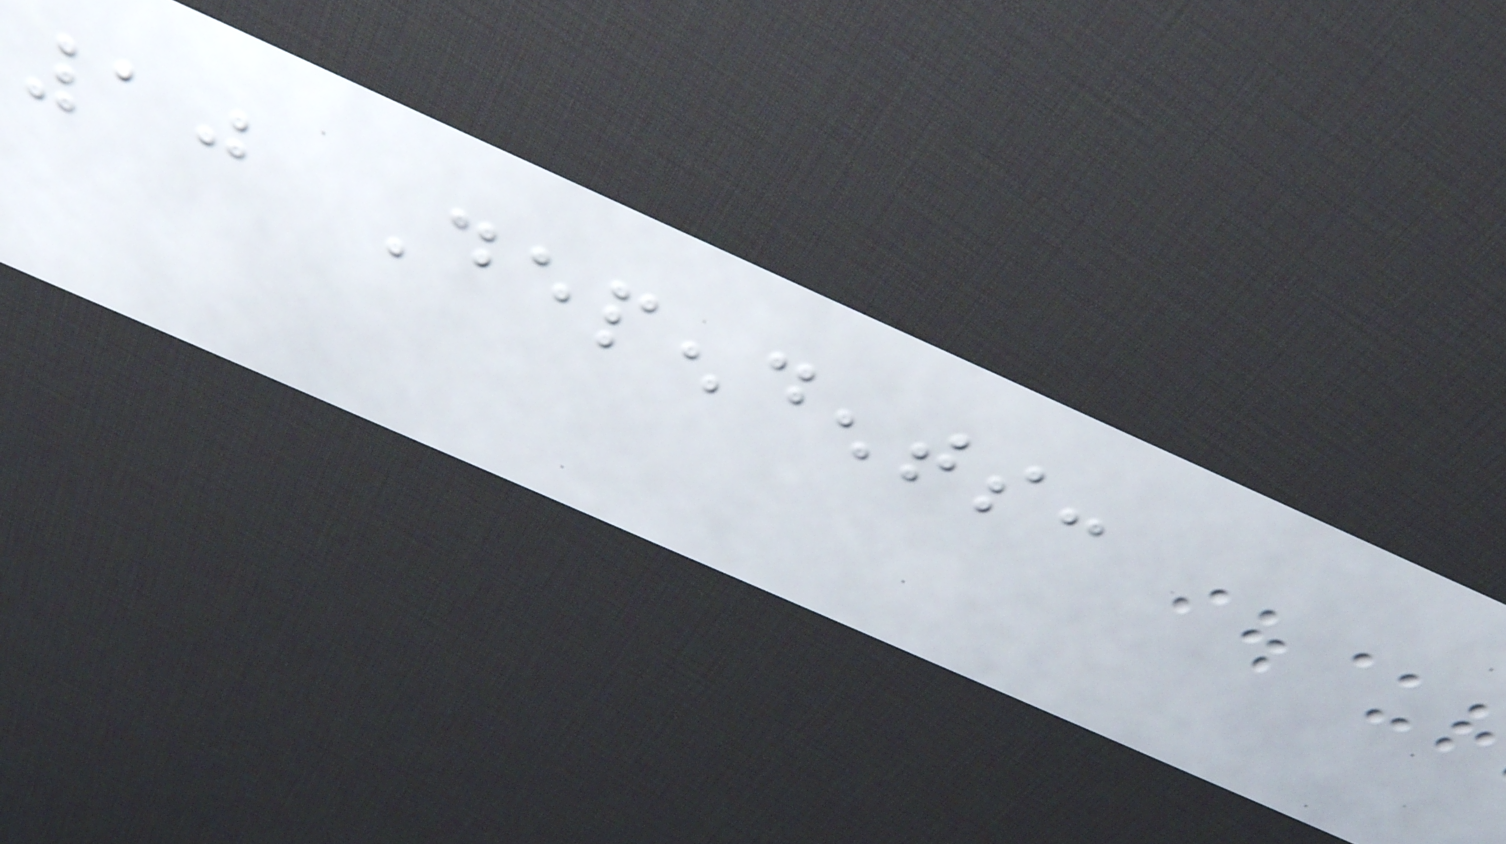10 Dependents:
